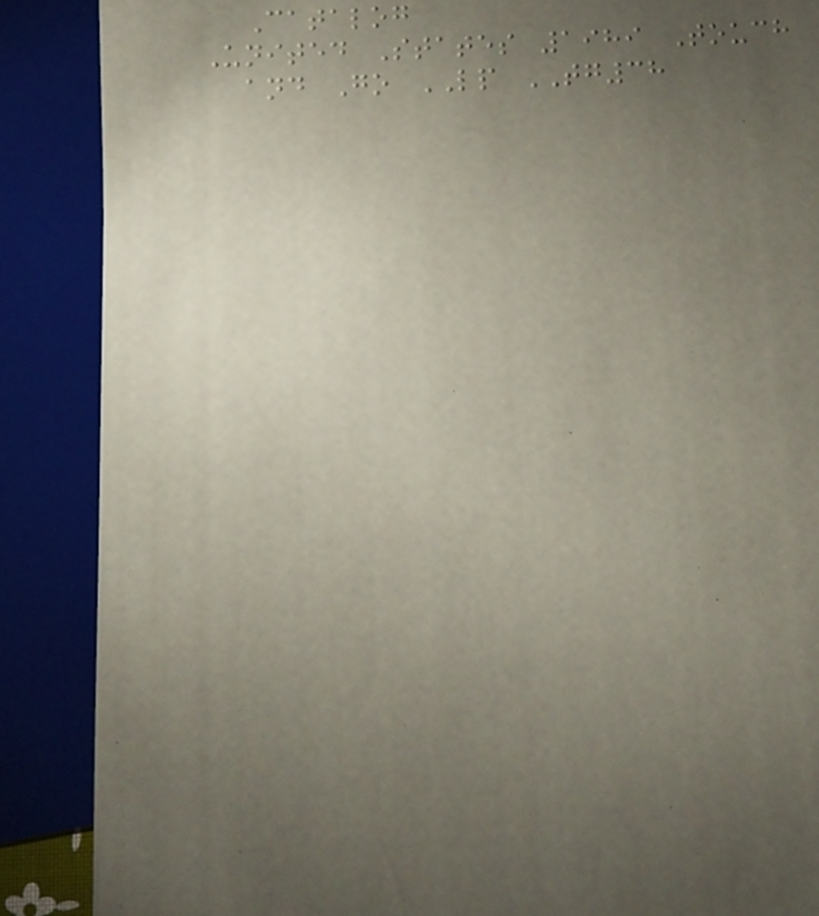Catalog
United States 1989 Touch
and Go LP TG38
